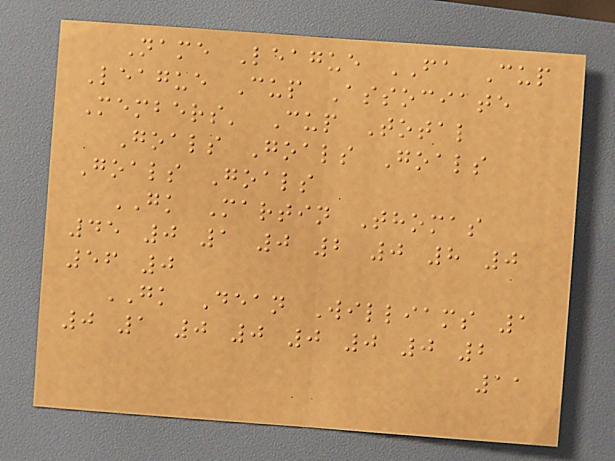Name League FA Cup
League Cup Associate
Members' Cup Total
Goals Goals Goals
Goals Goals
GK Martin Thomas
45 0 1 0 2 0 8 0
56 0
GK Dean Williams 1
0 1 0 0 0 0 0 2
11
